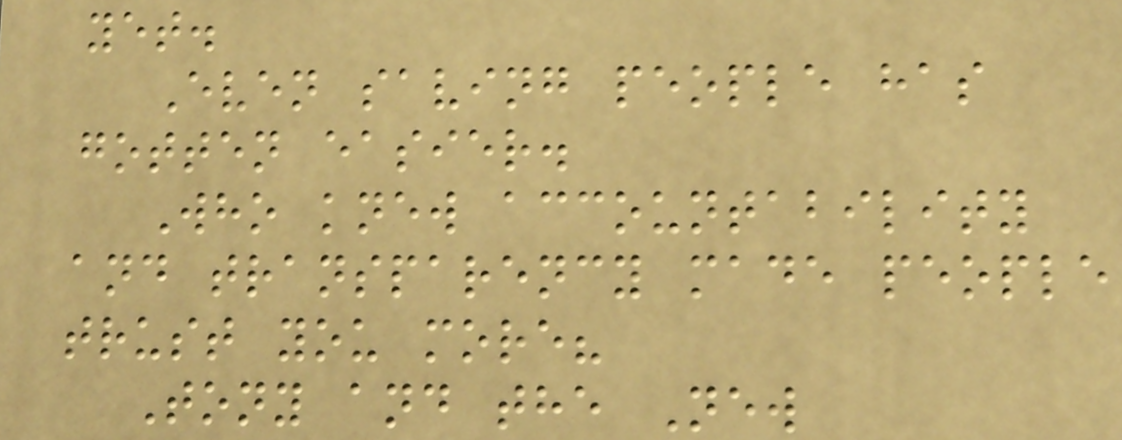yet.
Even saving people has
gotten easier.
Who knew accountability
and transparency made people
trust you more?
Tony and the New
